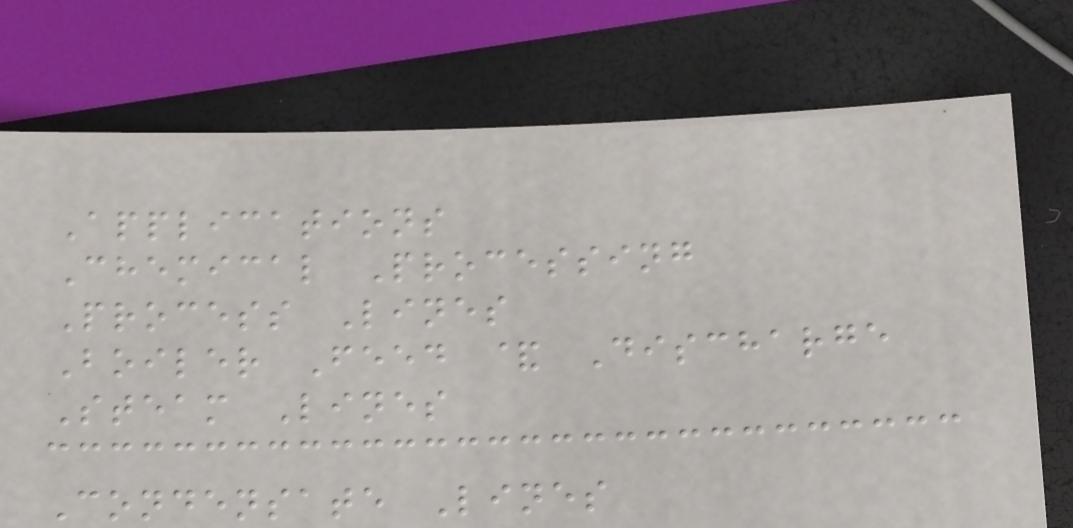Applications
Chemical Processing
Process Lines
Boiler Feed & Discharge
Steam Lines
Condensate Lines
